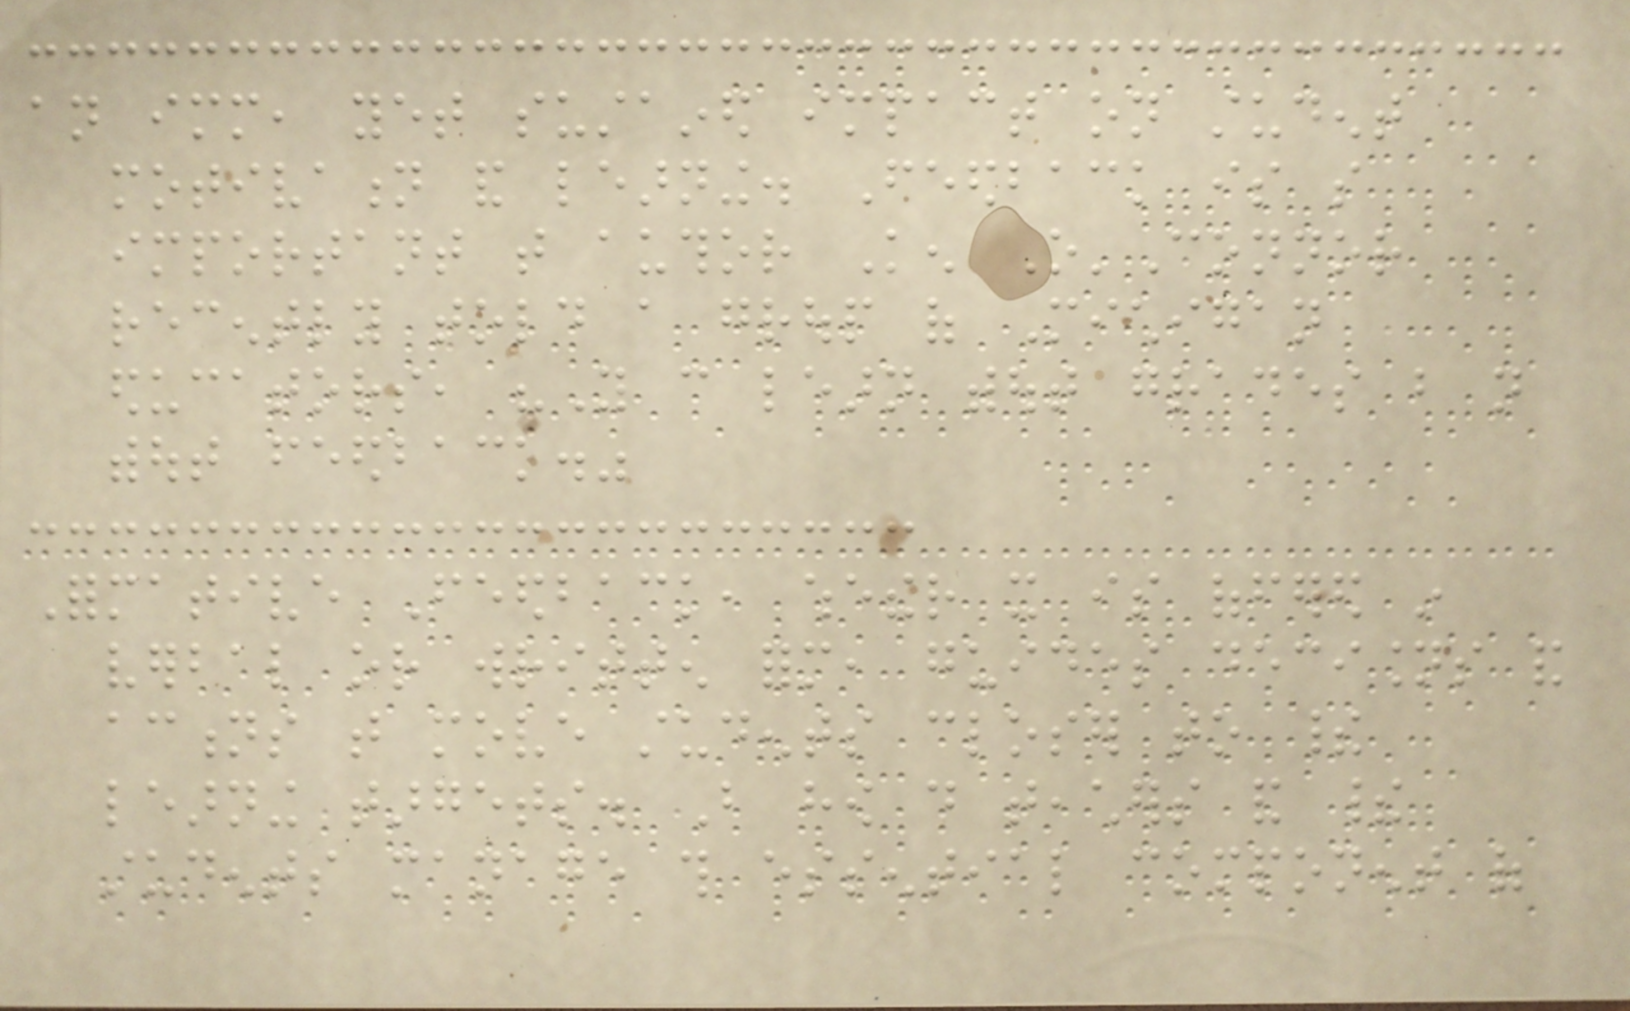an immediate, yet sustained impact on student
motivation and learning. Feedback is so
important that author Ken O'Connor
recently told a group of Michigan
educators, "You can learn without grades but not
without feedback."
Formative Feedback, whether it is offered in
verbal or written form, guides decisions and
actions that move students closer to their
learning targets. But how do teachers and their
students manage this essential component of
